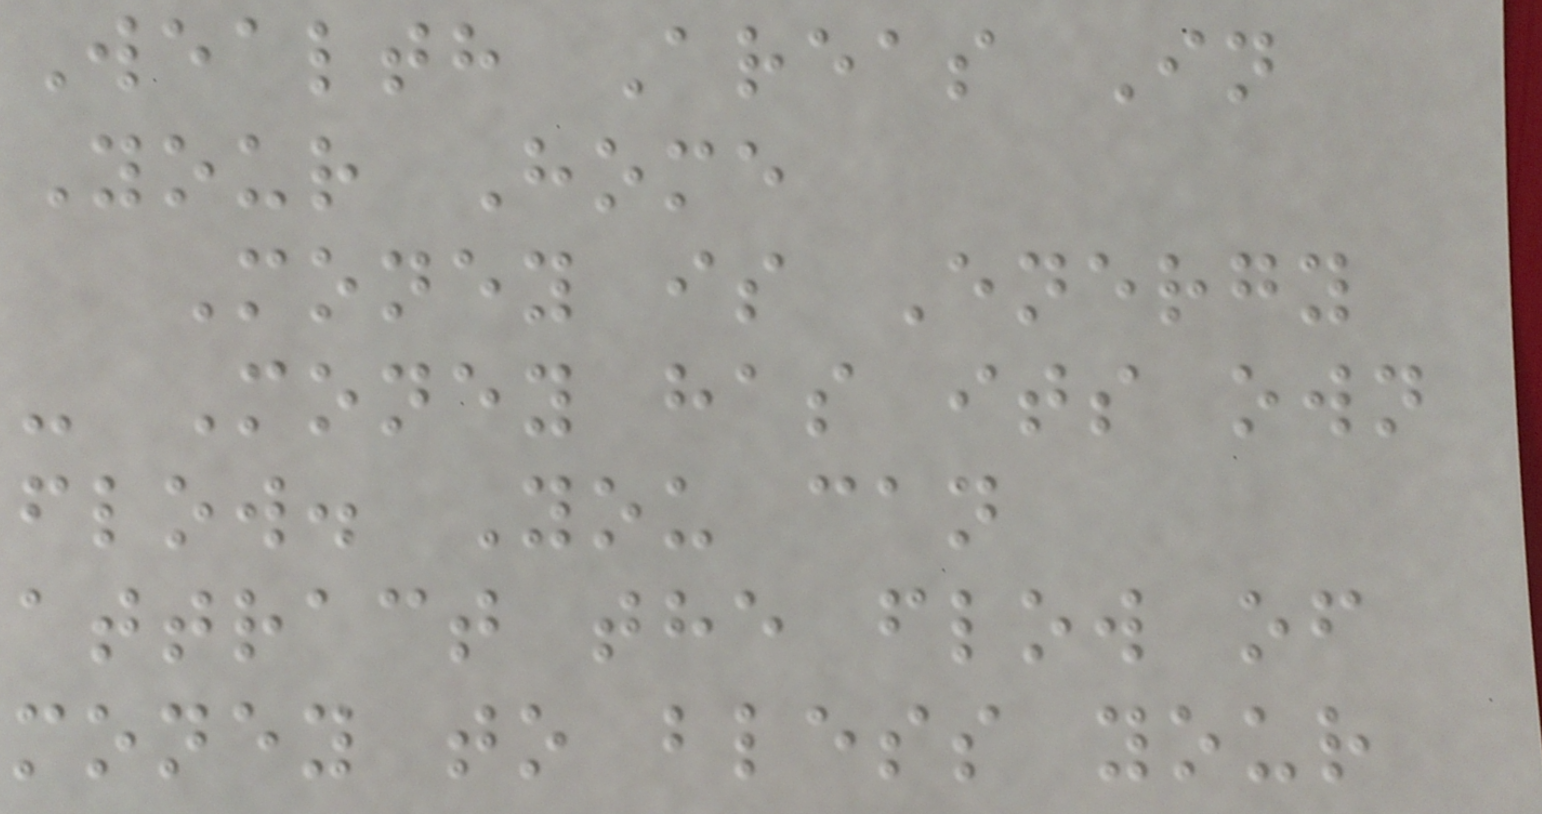Wealth Areas In
Your Home
Money is Energy
- Money has its own
flow. You can
attract the flow of
money to bless your
